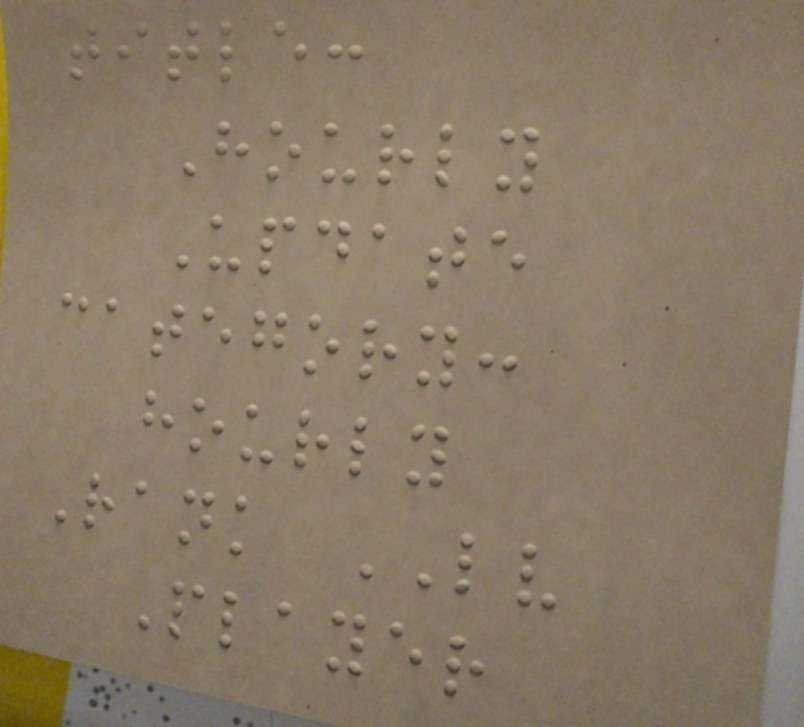title:
Hourly
Update
category:
hourly
Rank LV
Player
